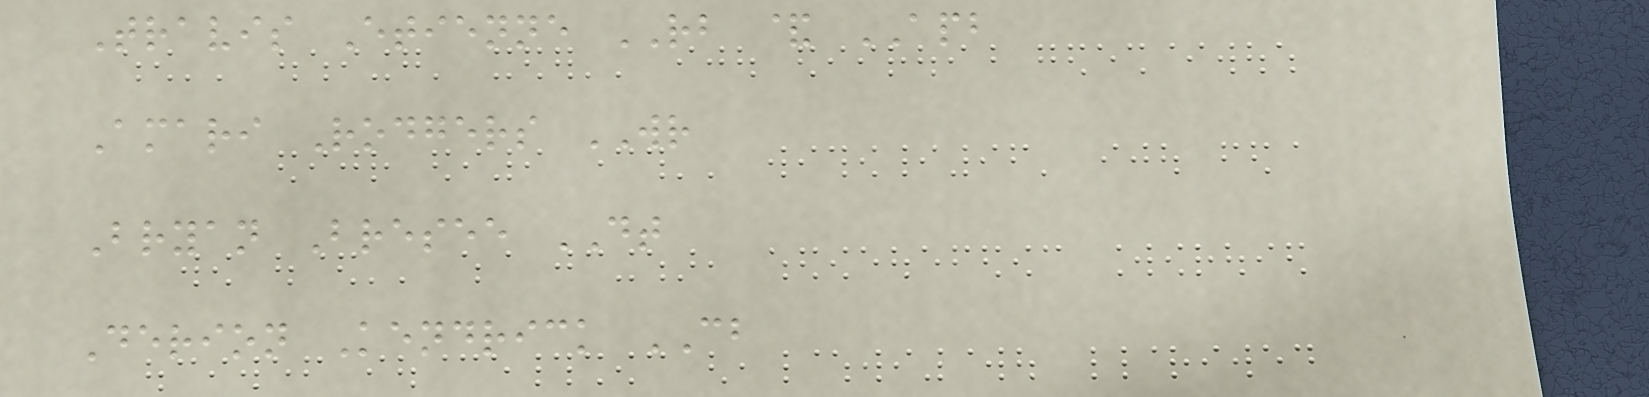Travis Etienne RB & APB
Amari Rodgers WR
Bryan Bresee DT
Derion Kendrick CB
